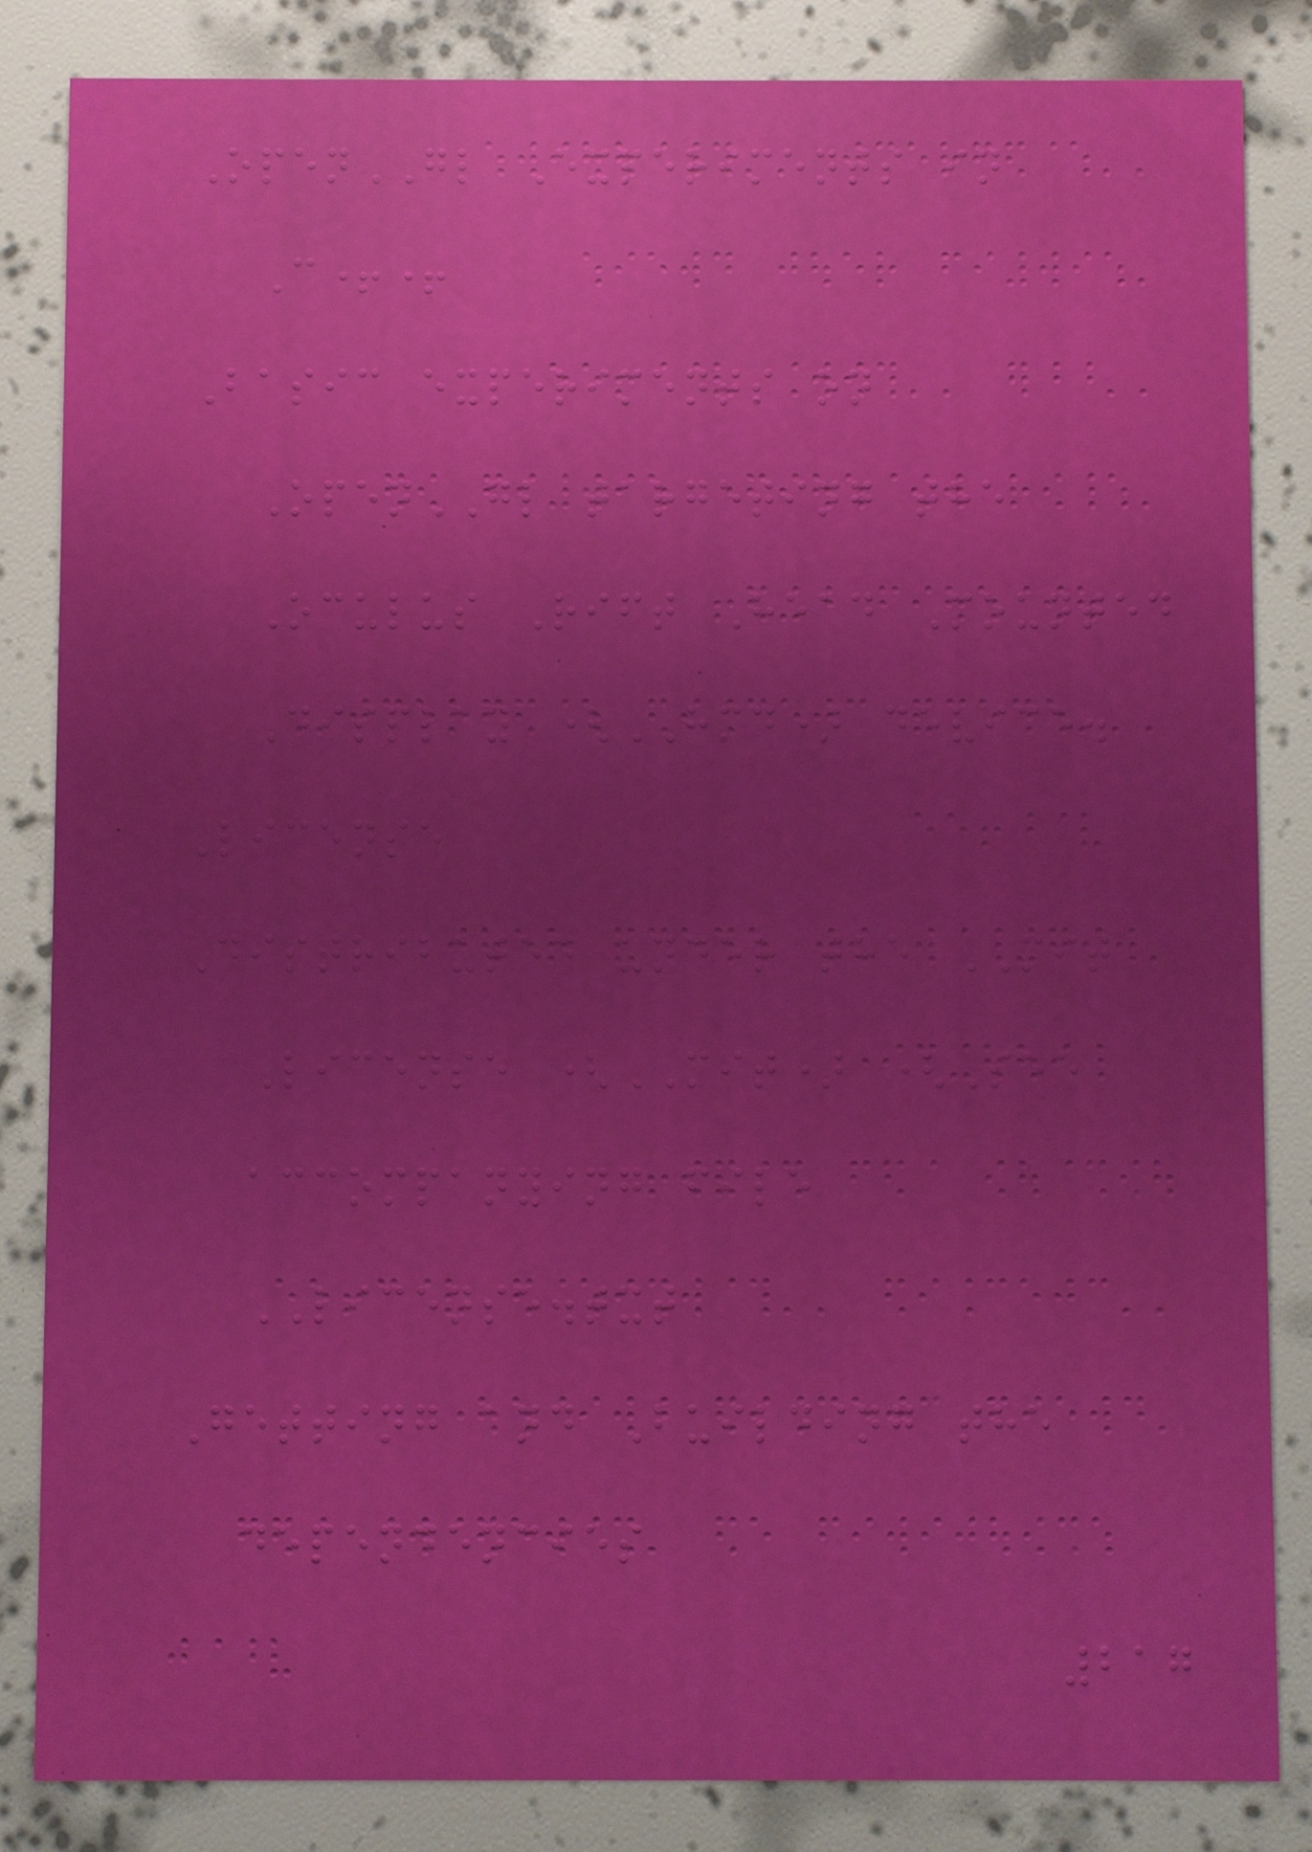OpenGL Experiments in
C++
Basic experiments on
OpenGL targeting the
Oculus Rift Head Mounted
Display (HMD) device.
License
Distributed under the MIT
License (MIT) (See
accompanying file
LICENSE.txt
Getting and Building the
dependencies
217
